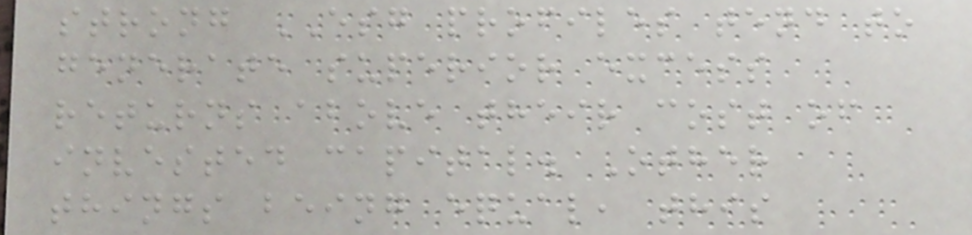strong ESG profiles tend to
generate superior excess
returns above their cost of
invested capital. Other
things being equal, this
